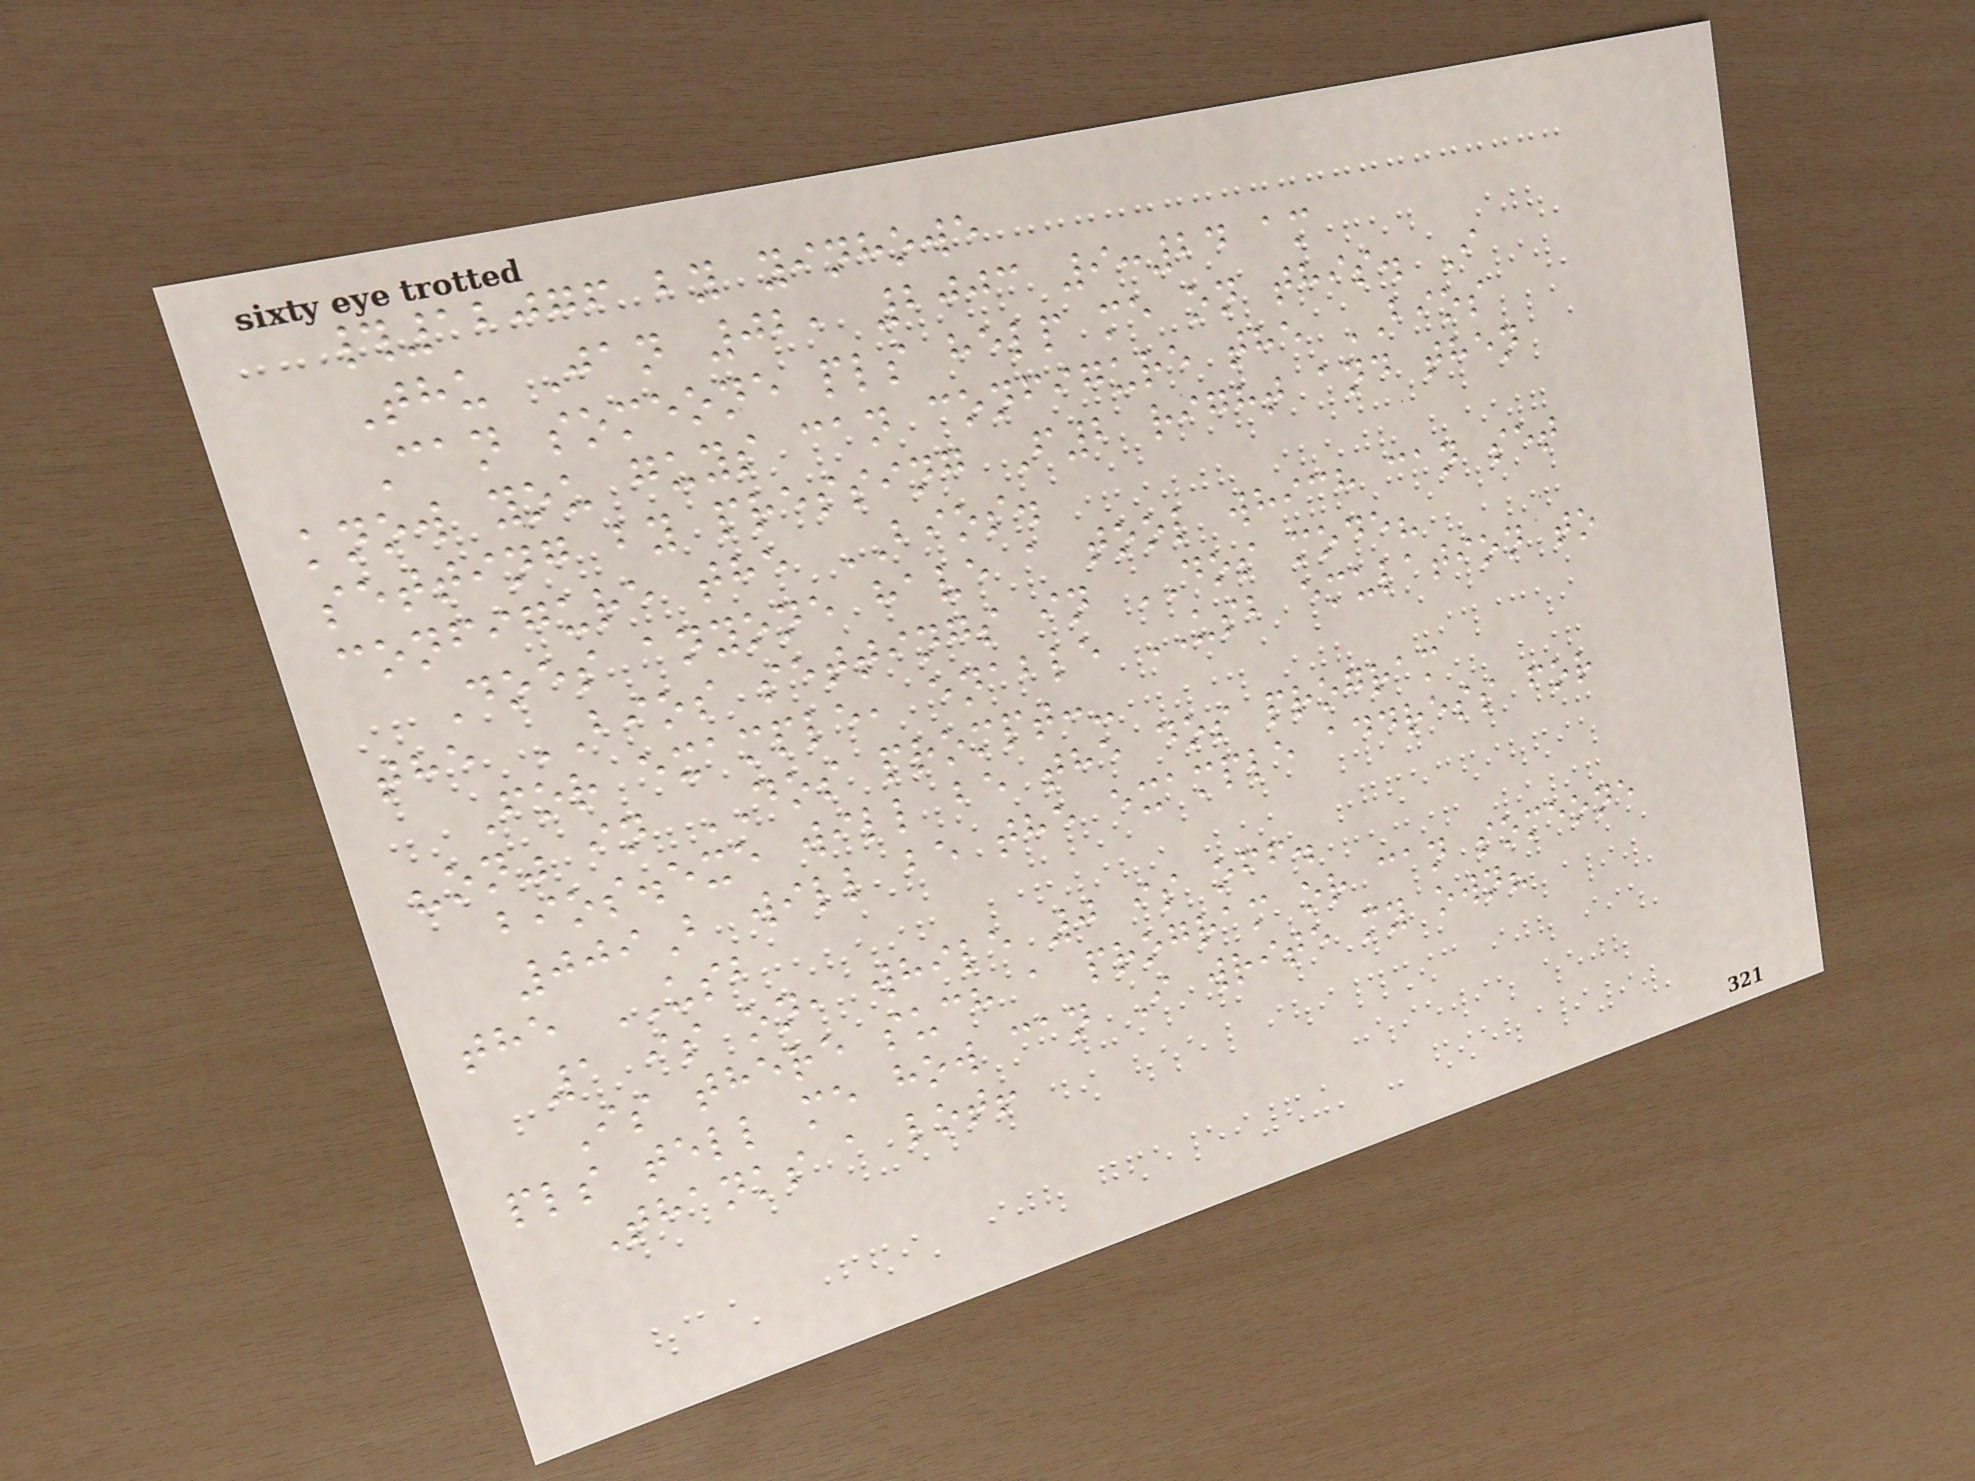#12076 by yinhowe
Thu Jan 02, 2003 9:24 am
Can someone pls help me on this. I
know you guys can configure the BIOS
setting by pressing F2 right and then
configure the BIOS.
Does anyone have a tool which can set
the BIOS settings in DOS mode?
For example, enable USB emulation to
"on" in DOS prompt:-
bios.exe will be the dos program
009B will be the example address for
the USB
1 is on, while 0 is off.
Is there such a program or can someone
pls tell me how can I write my own?
Thanks a lot!
